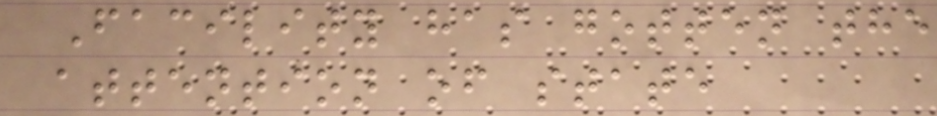Facility has gotten the
attention of state
